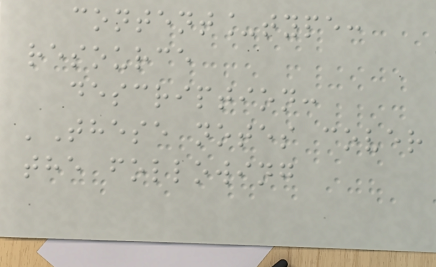content_type:
resource
description:
'These notes cover
the following
